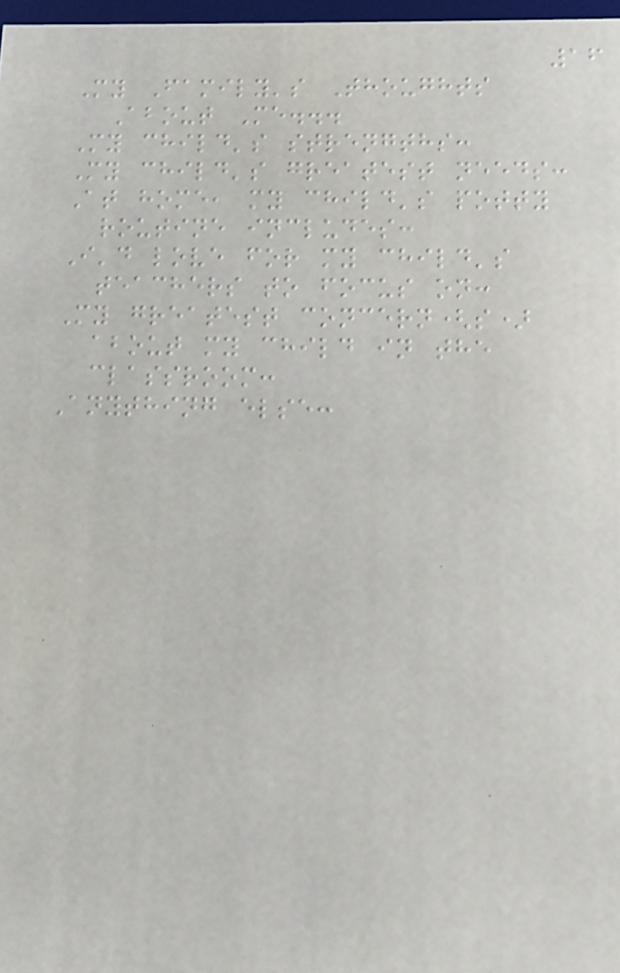16
My Family's Thoughts
About Me...
My child's strengths:
My child's greatest needs:
At home, my child's potty
routine includes:
I'd love for my child's
teachers to focus on:
My greatest concern(s)
about my child in the
classroom:
Anything else:
